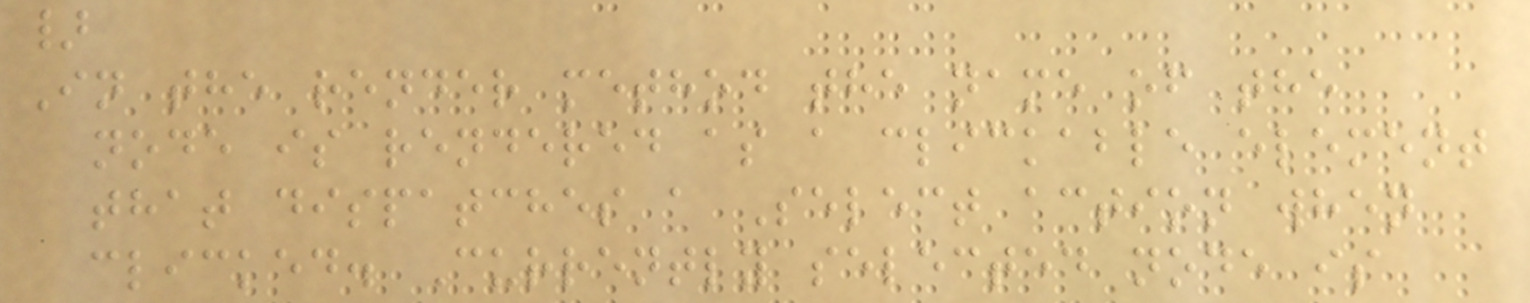}
In the render method the name of the
node is rendered as a clickable element
that dispatches a Select action when
clicked. Currently selected node is
